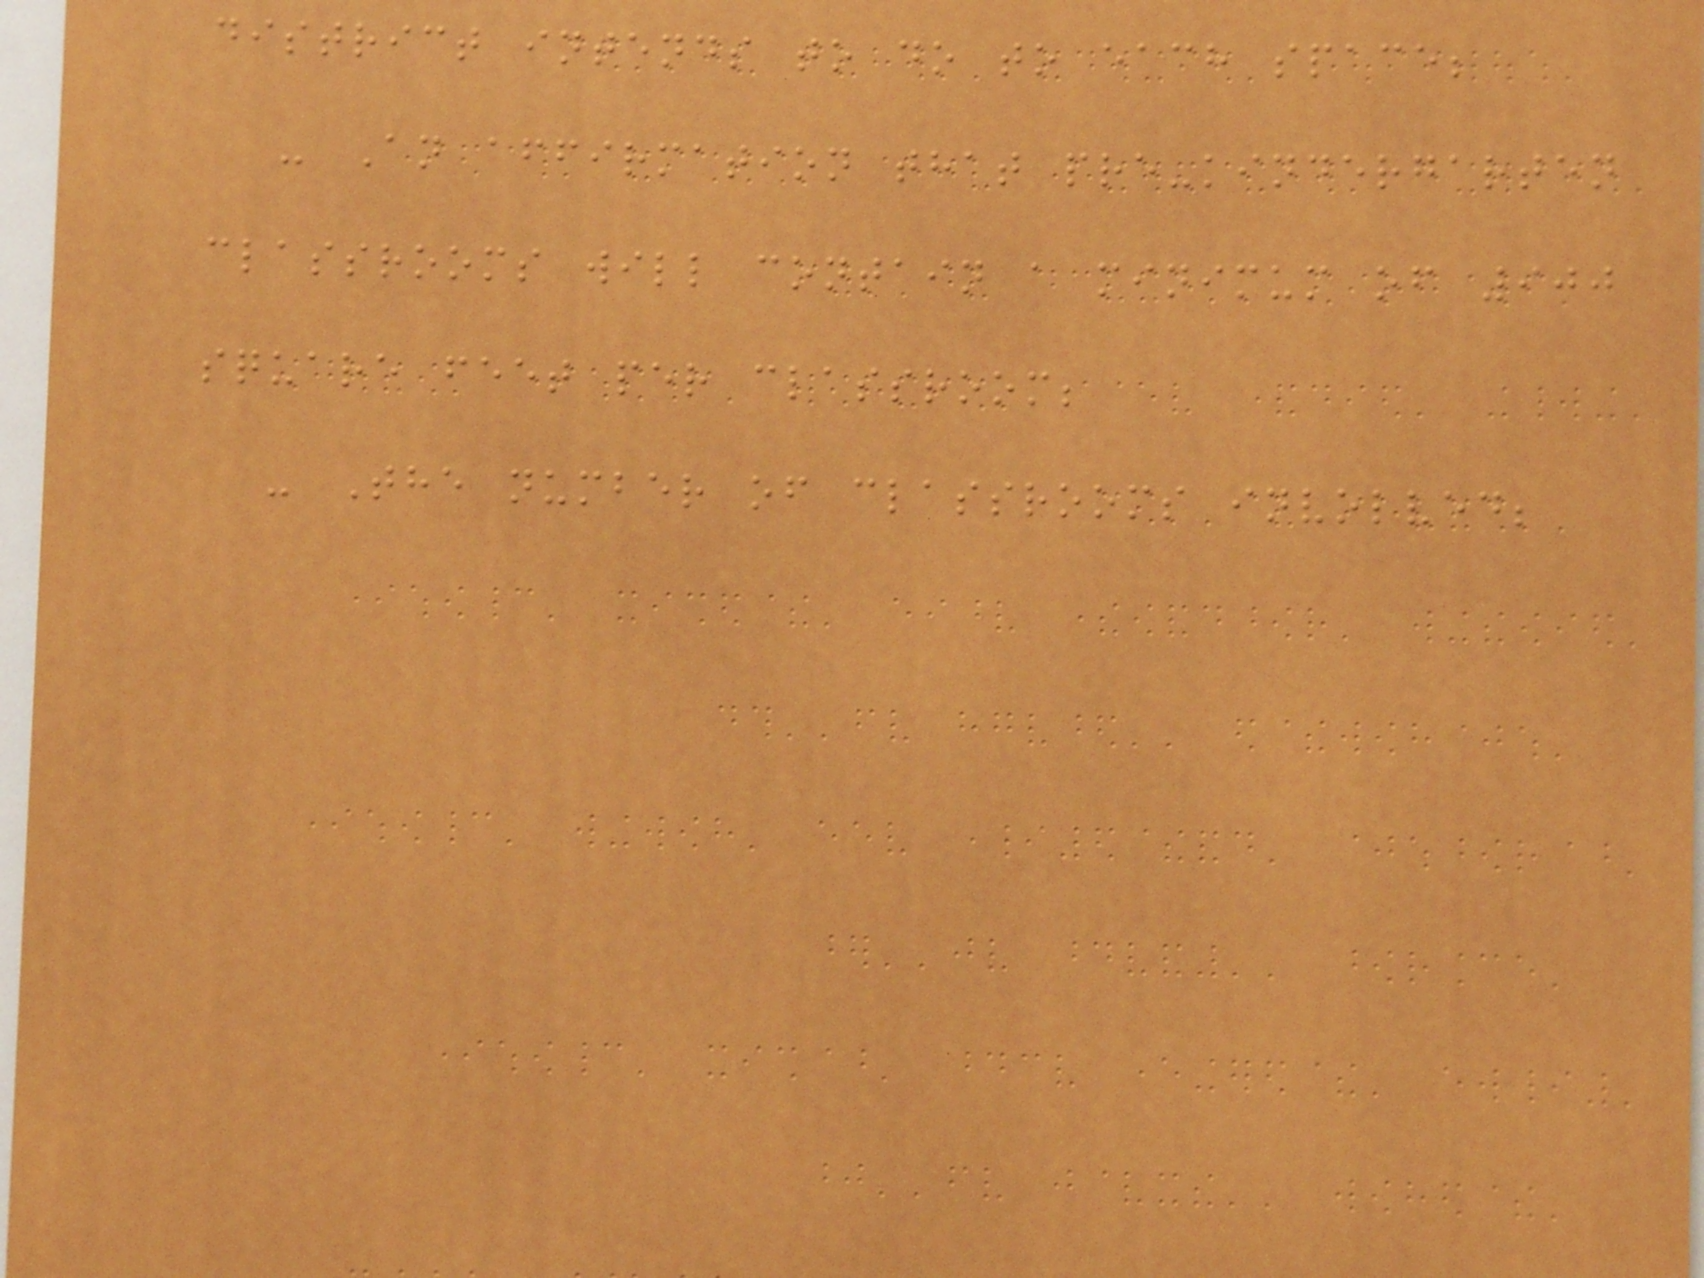district intends to do to each space;
- An affirmation that pre-kindergarten
classrooms will contain a minimum of 900
square feet per classroom;
- The number of classrooms involved;
